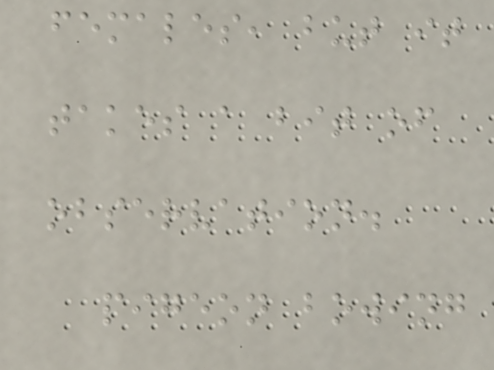females, but it
takes a bit of
observation.
pigeon bowing
